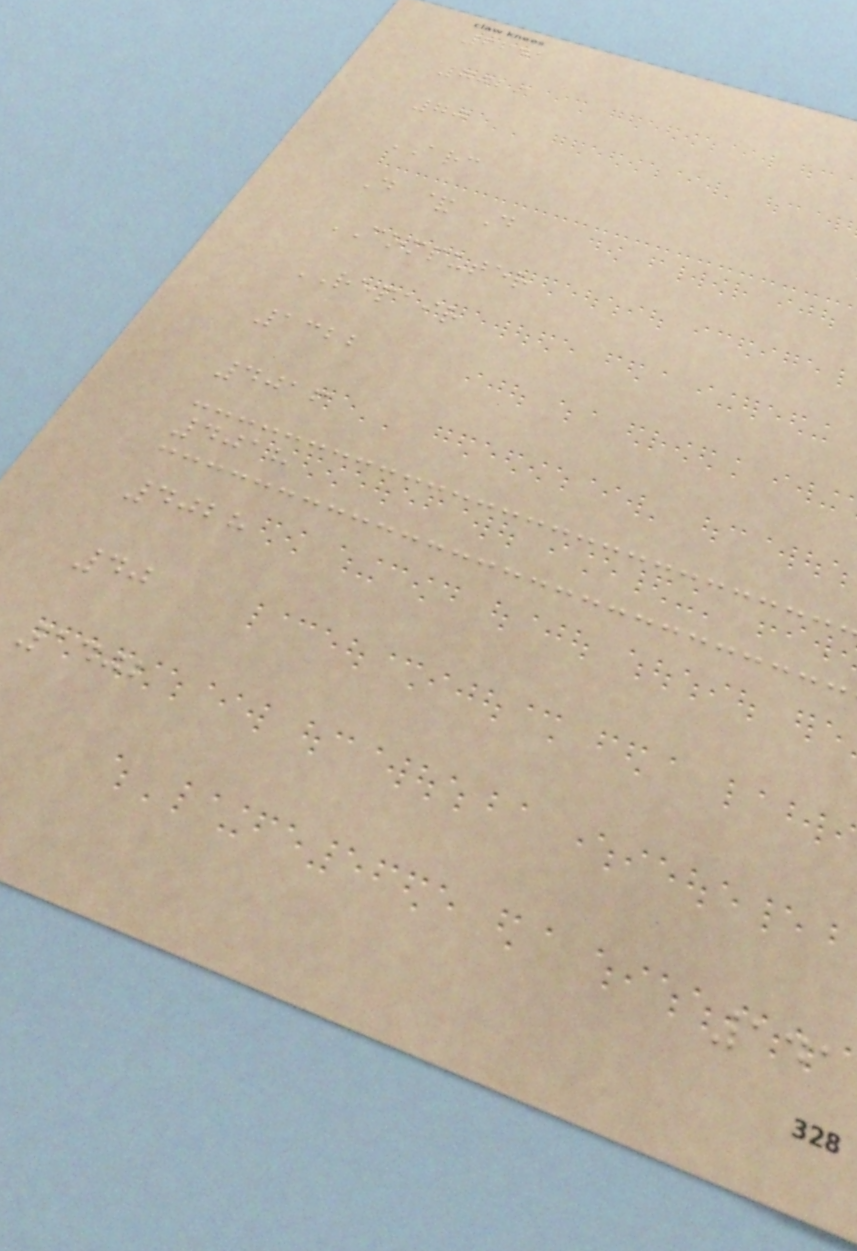6641
7029
70
ARC
D & D
COMPUTER
REPAIR
1322
4016
4018
4028
40
1402
141
